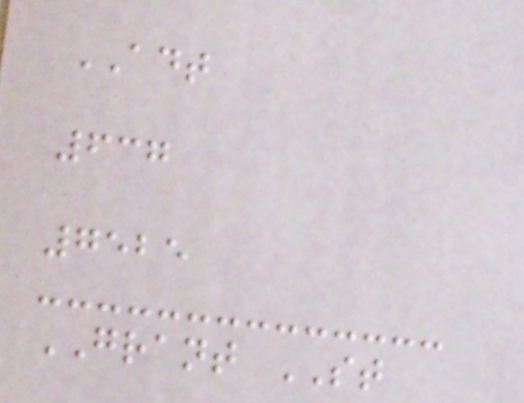ADT
637
7525
GRANT ST
